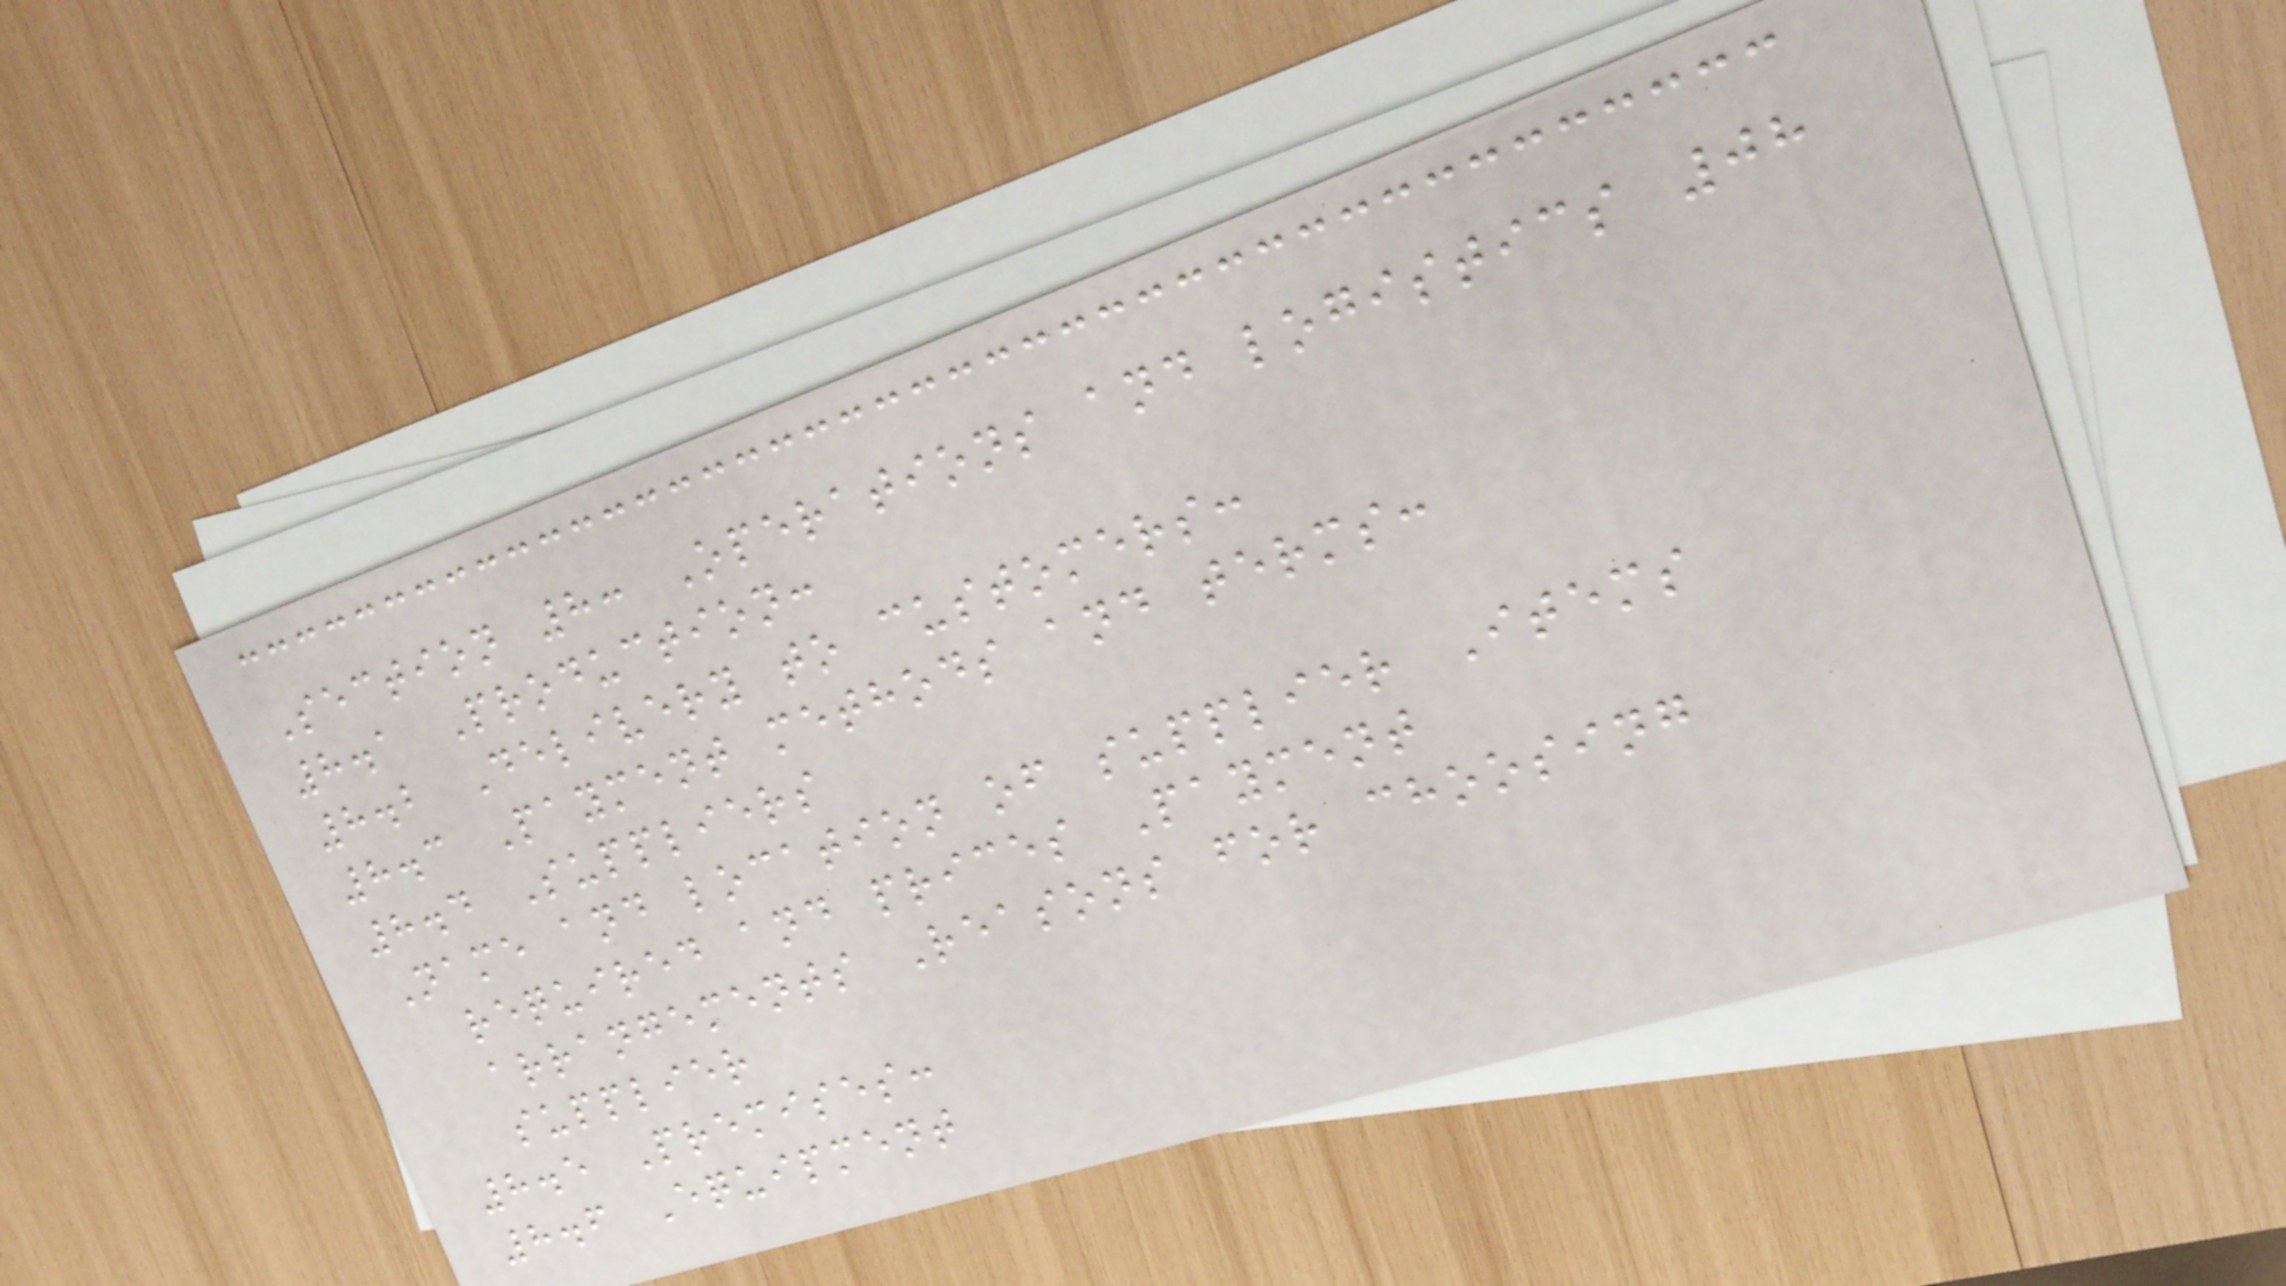Section 8: Operations and logistics 08
8.1 Production:
8.2 Delivery to customers:
8.3 Payment methods and terms:
8.4 Suppliers
Name and location of supplier Items
required and prices Payment
arrangements Reasons for choosing
supplier
8.5 Premises:
8.6 Equipment
